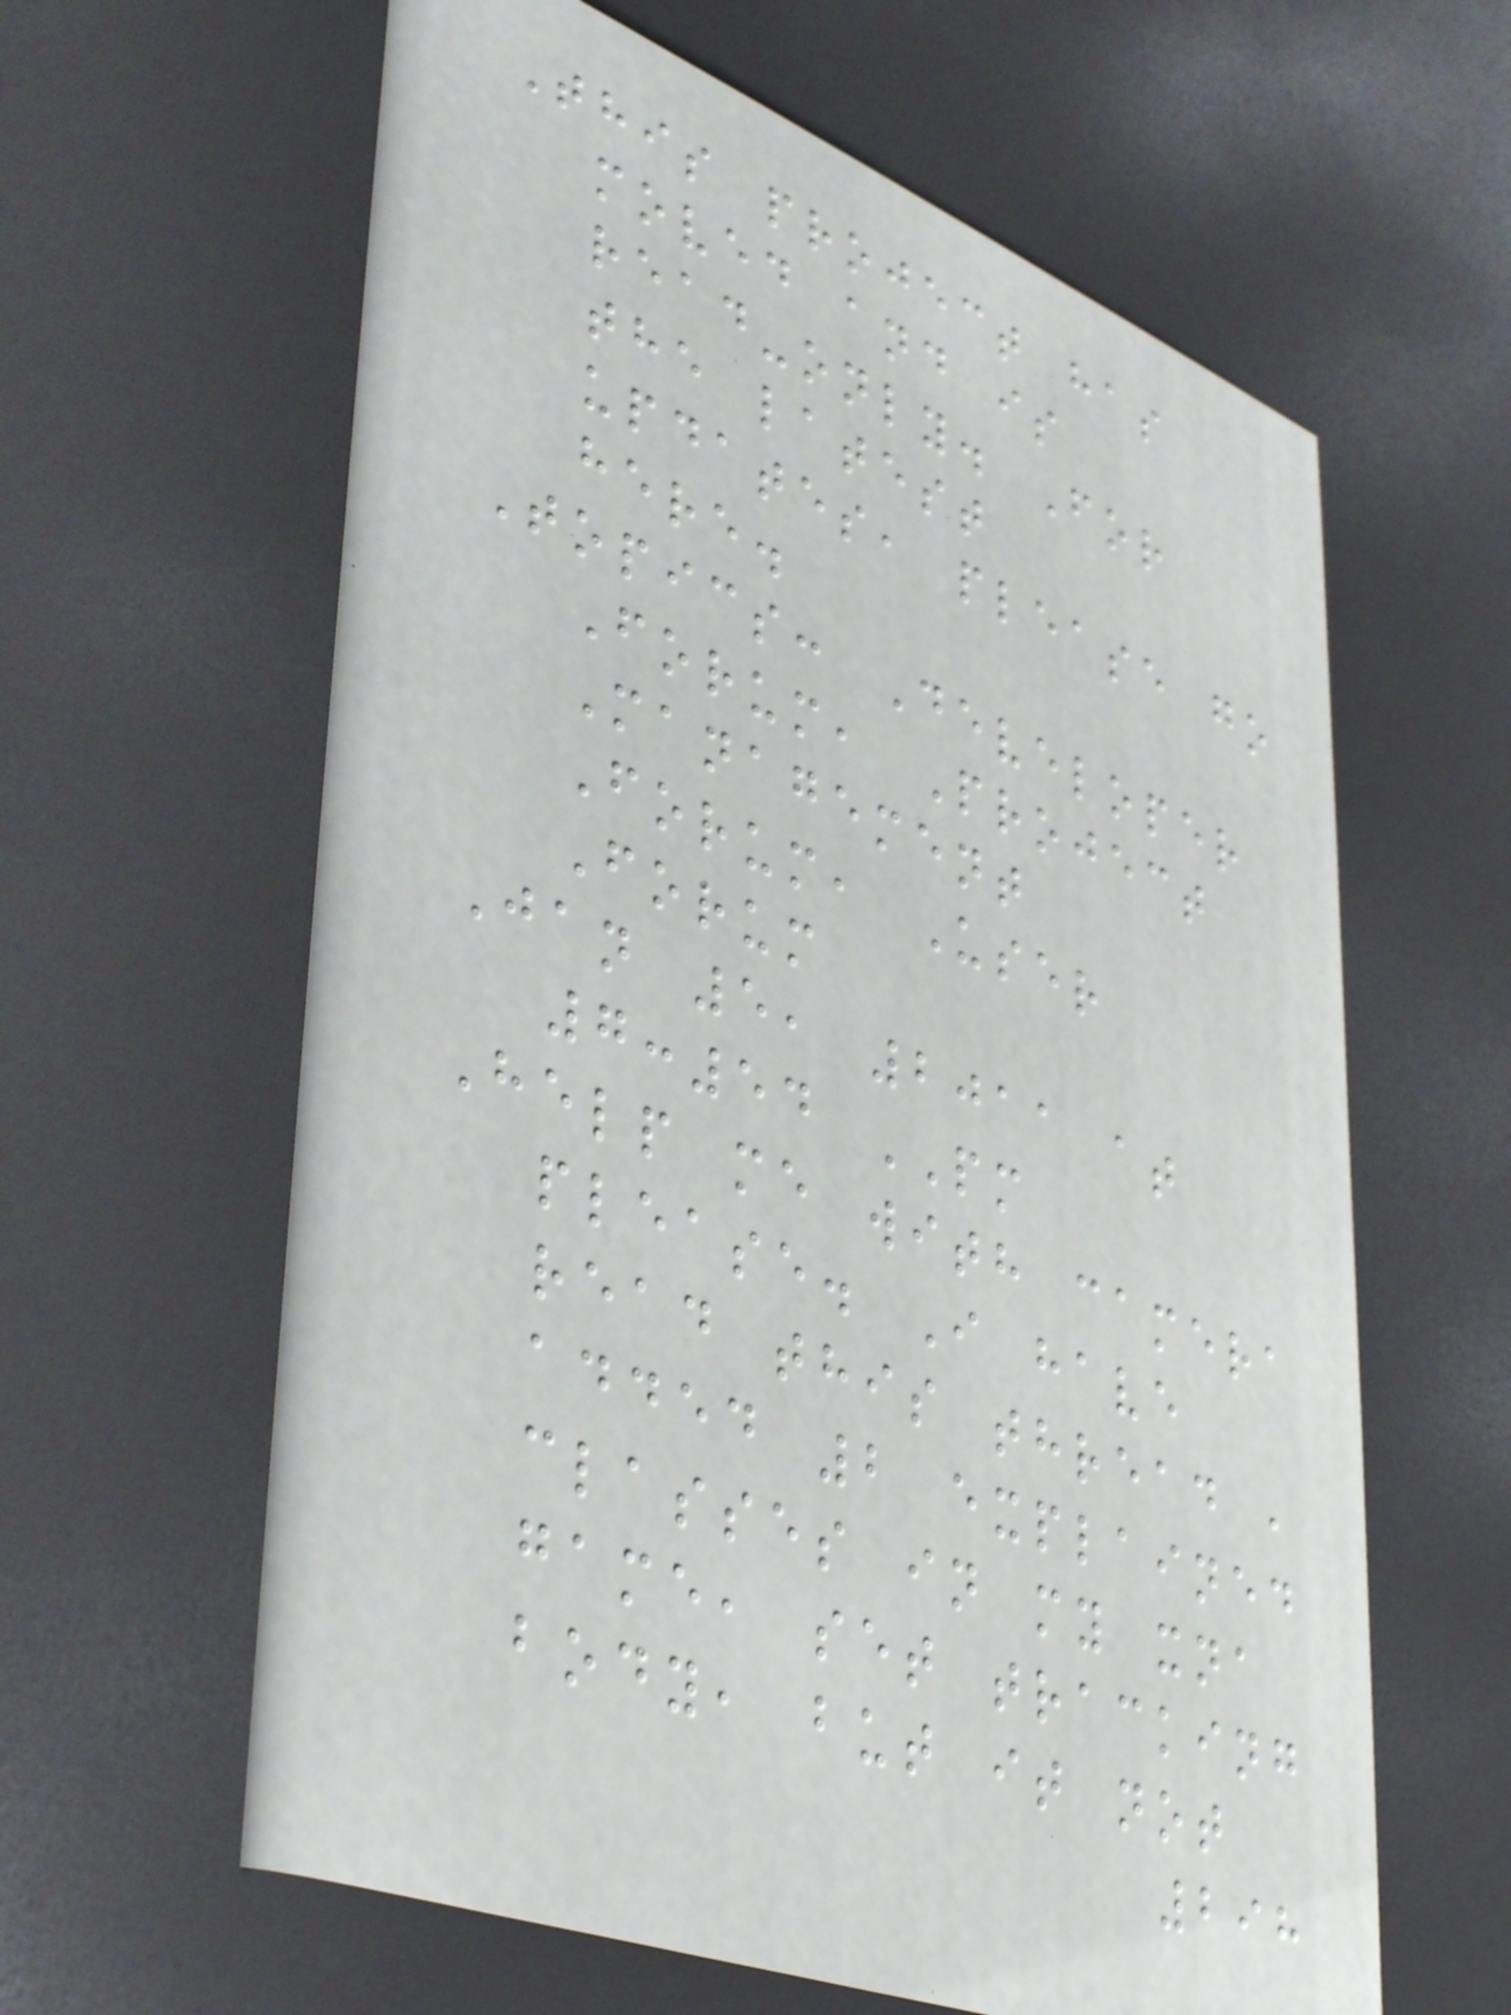This project has
moved and is
read-only. For
the latest
updates, please go
here.
Topics: Developer
Forum, Project
Management
Forum, User
Forum
Jan 5, 2011 at
7:54 PM
Help me with camera
please. I have
read this thread ,
added 2 explained
classes in my xna
game, set tracking
body, but it not
298
